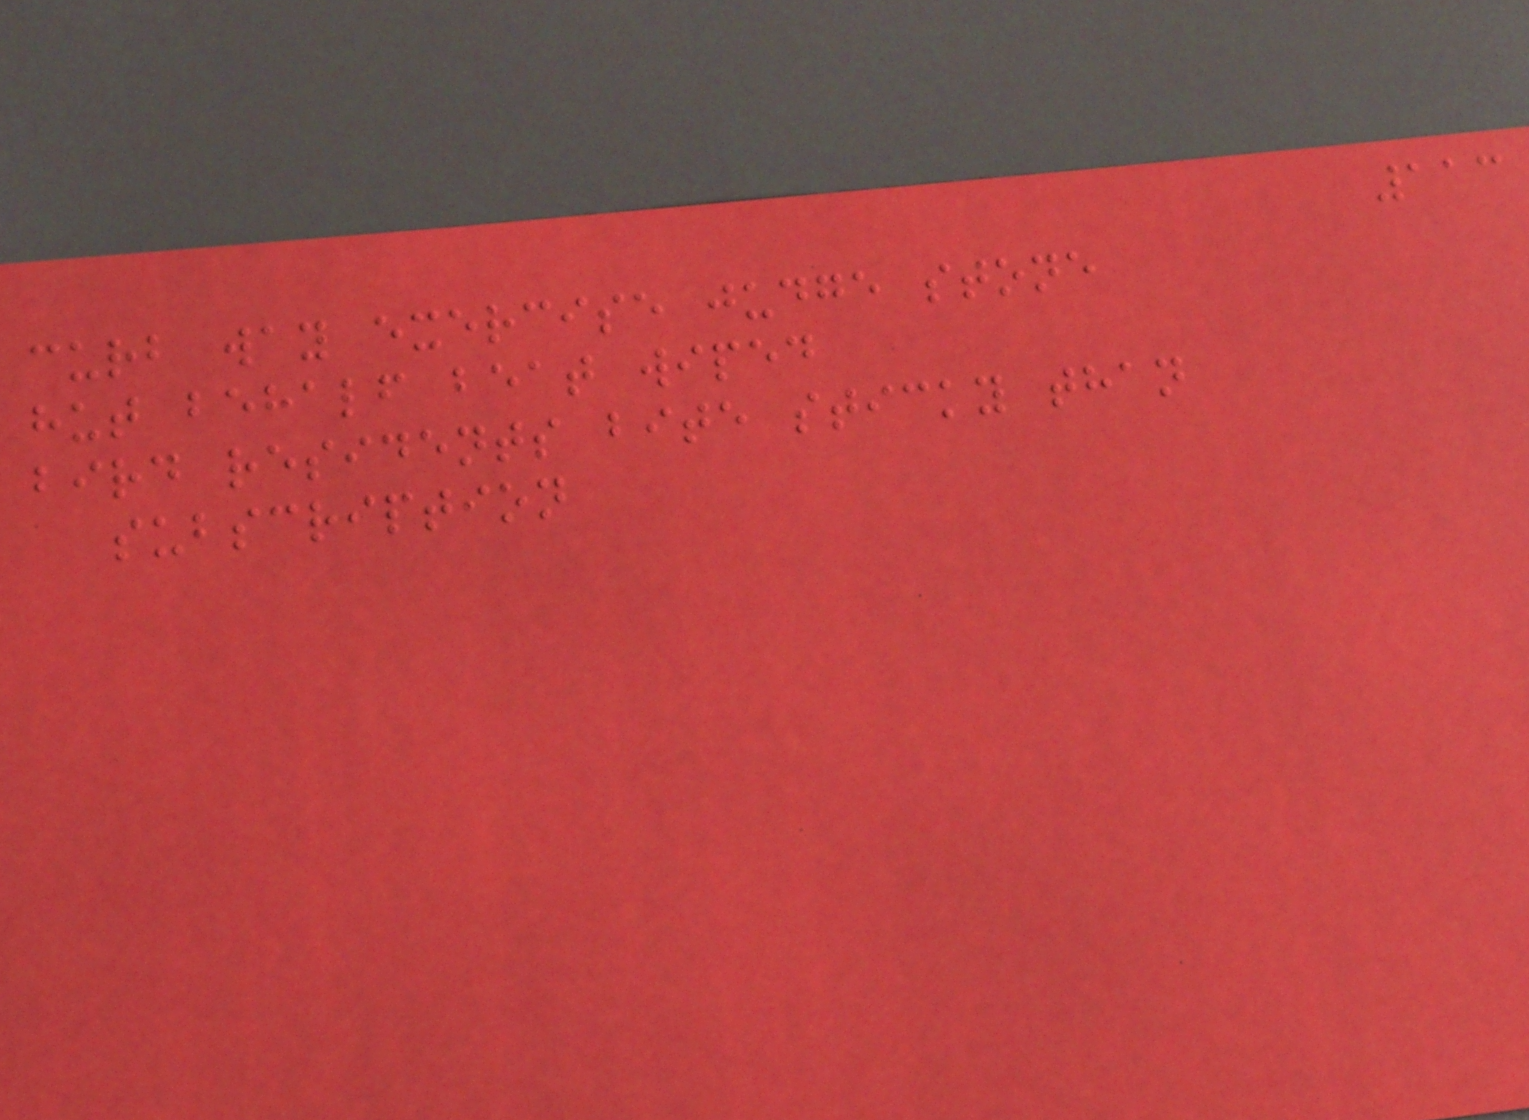113
curb way exercise judge stone
hut behalf beat wiped
bird residents bite sticky than
subscription
